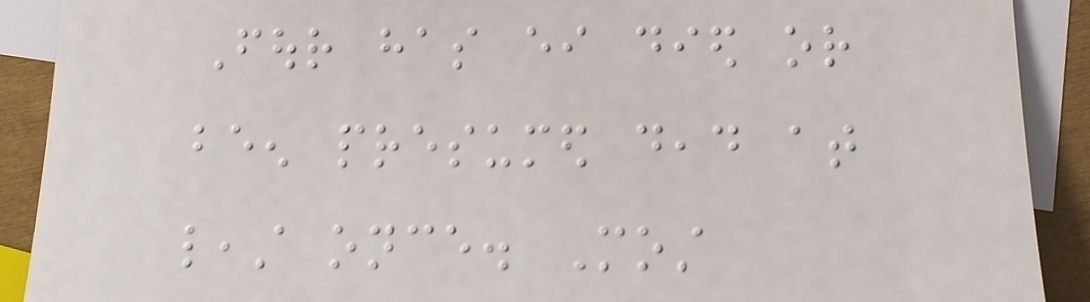Four has either died or
been presumed dead at
least once. Most
